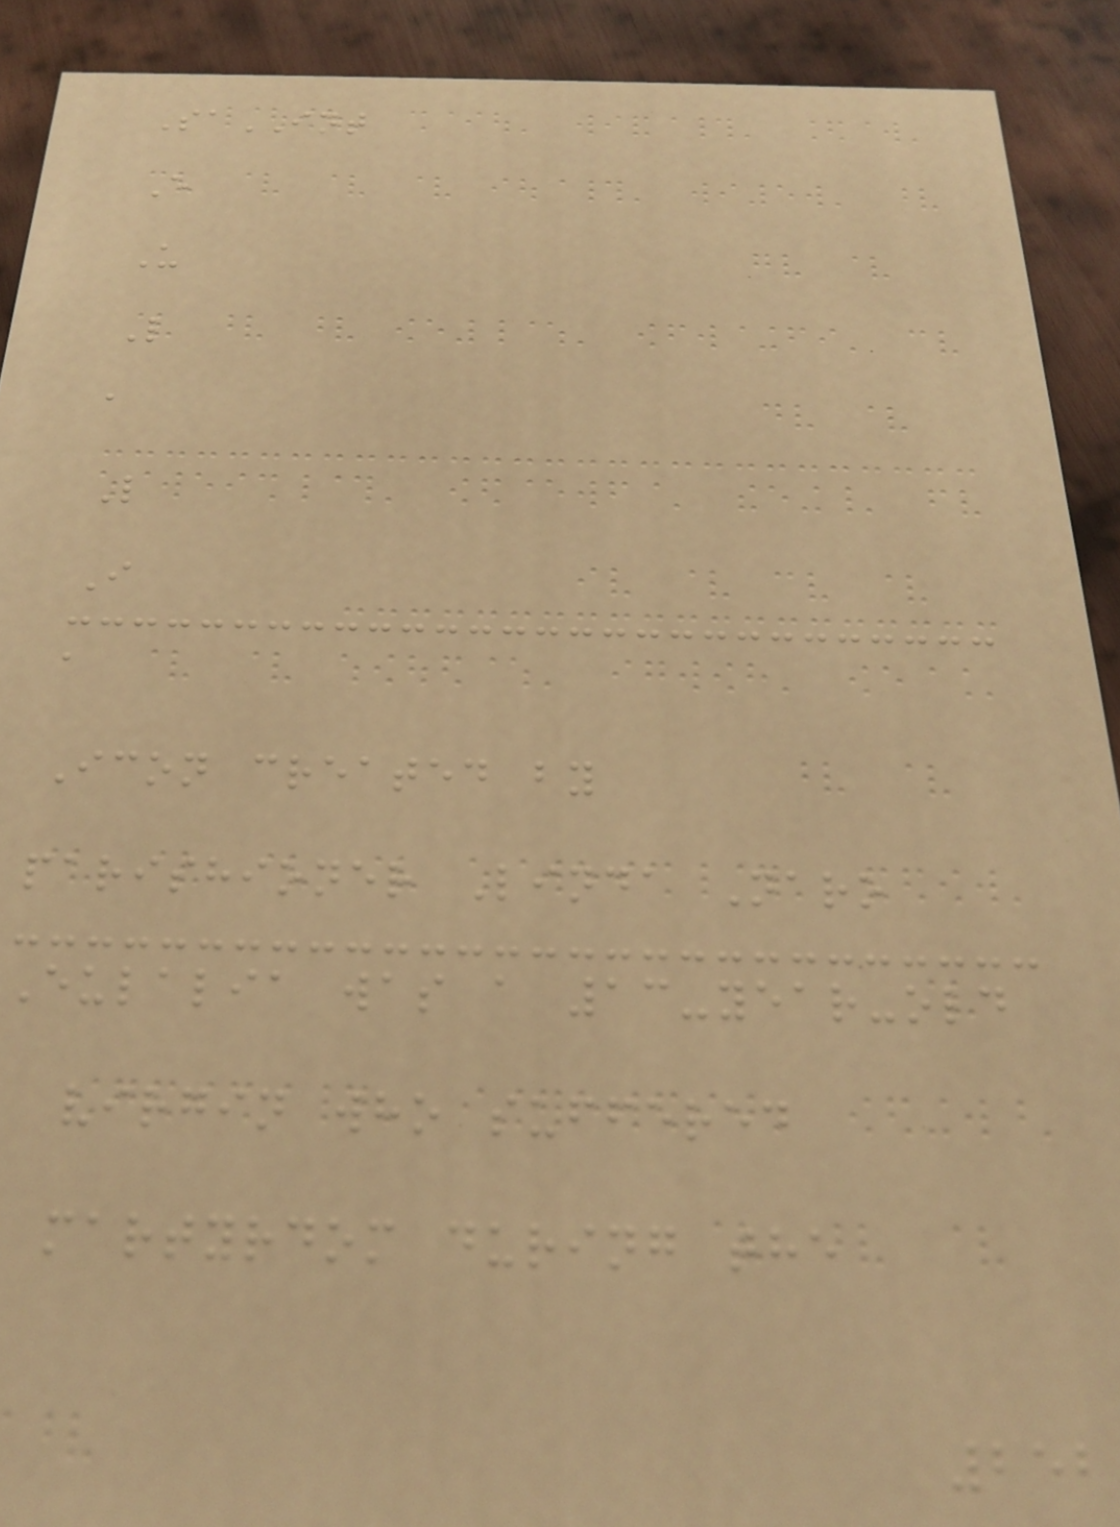SaINT
E
U
L
a
L
I
a
Icon created by
parishioner Linda Naro
Eulalia was a 13-year-old
virgin who suffered
martyrdom during the
252
